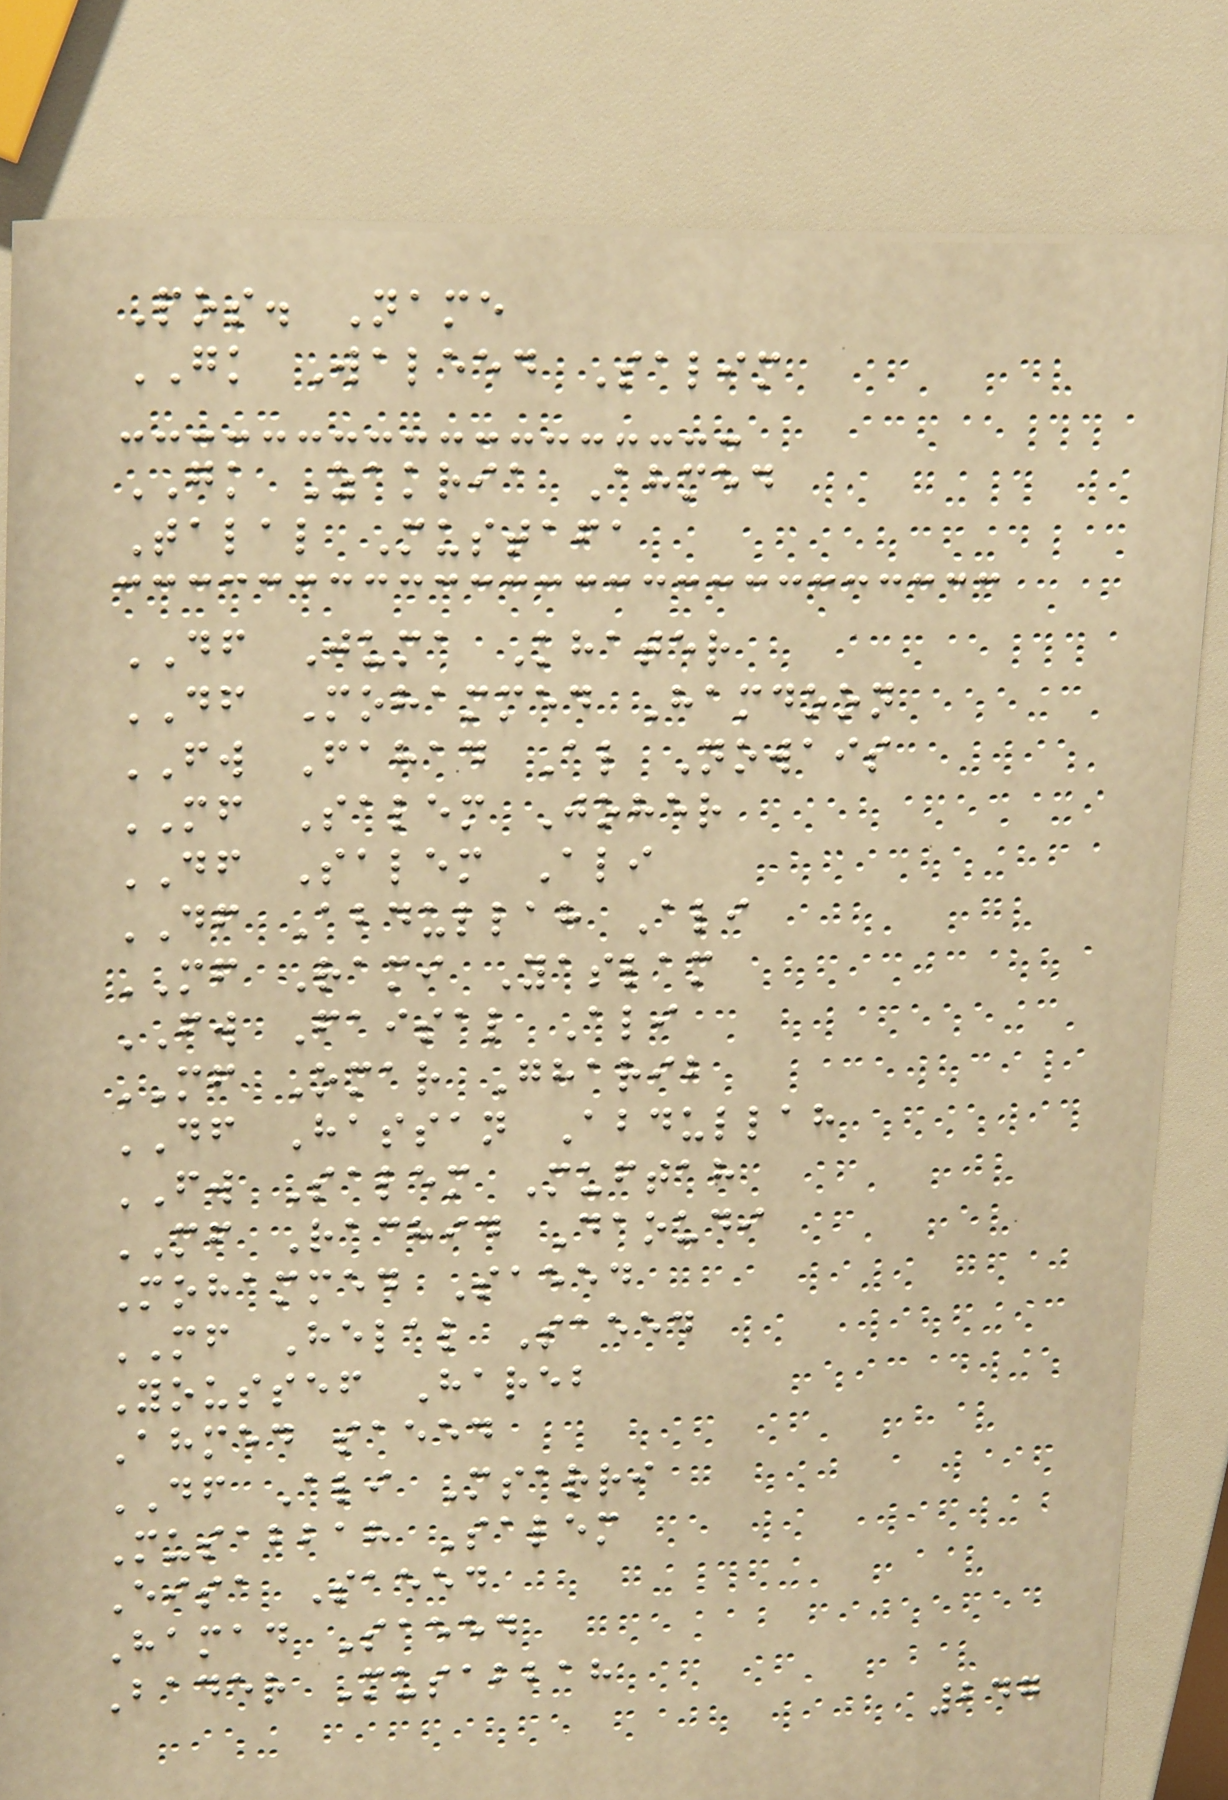Pos. Name
GK Waleed Salim
GK Zakria Ahmed
Talal Mustafa
DF Juma Khater
DF Mohammed Hamdoon
FW Fahad Al Nowais
MF Salem Joher
DF Salem Ali
DF Abdullah Ali
MF Rami Yaslam
FW Faisal Ali
MF Omar Gharib
DF Hassan Abdullah
FW Salem Muftah
MF Rachid Daoudi
Mohammed Saeed
MF Helal Saeed
Youssef Hareb
Ahmed saeed
DF Ali Msarri
Musabbah Salem
Eisa Saeed
Hamad Saeed
Bader Musabbah
247
